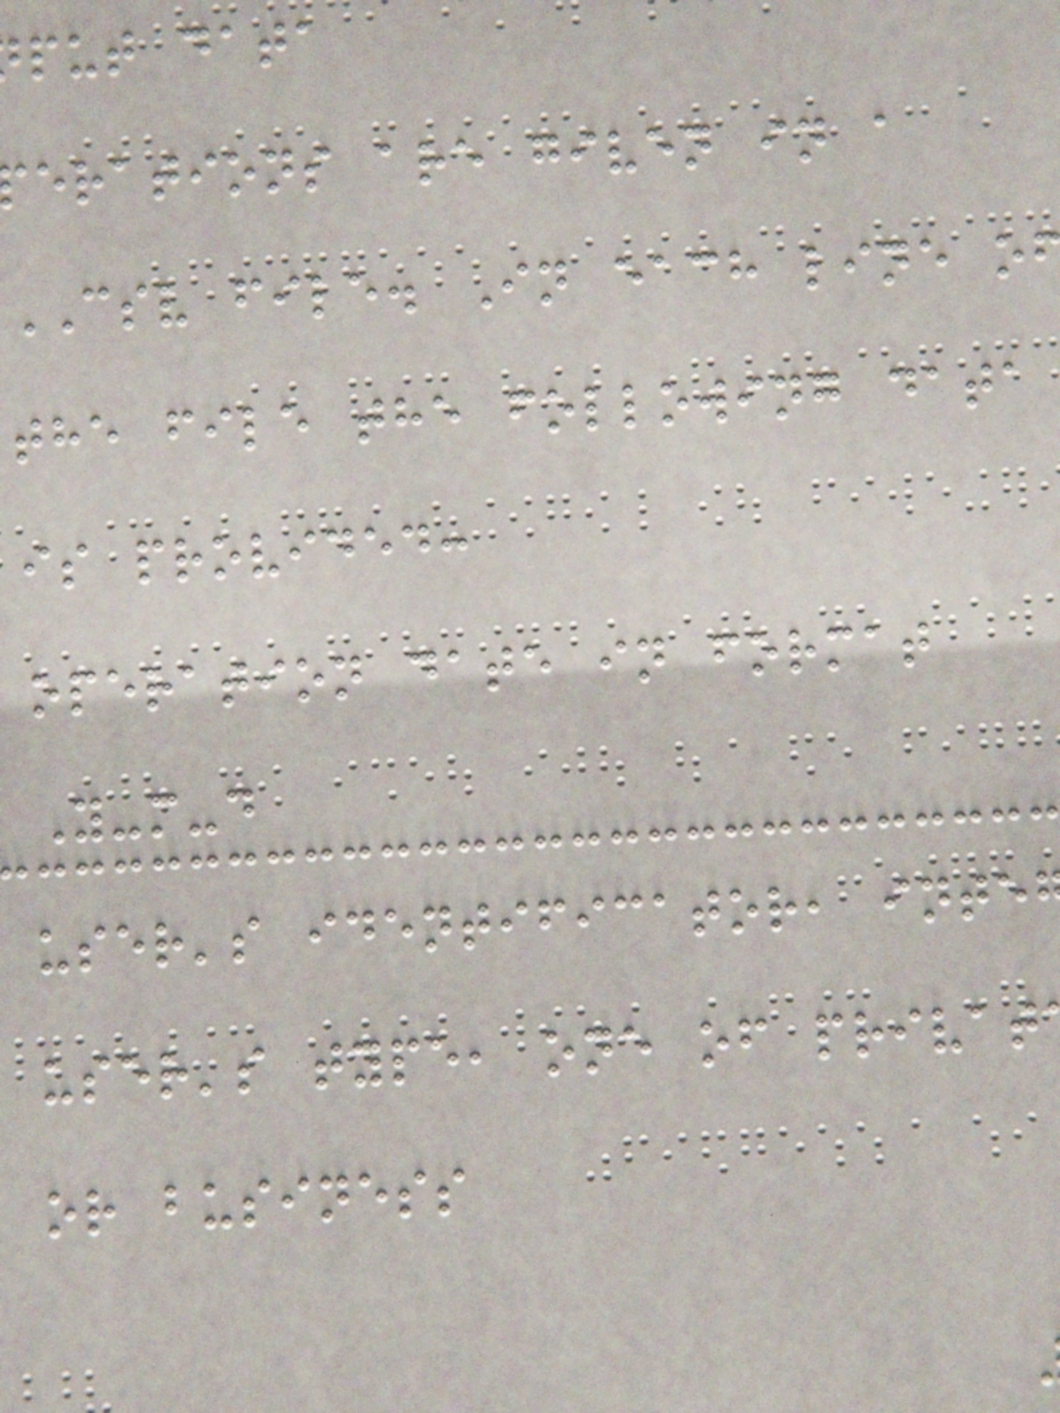put data
erations are given in a
CSV file. In each line o
the file the following data
is provided:
operation date in format
Y-m-d
user's identificator, inte
user's type, one of privat
or business
